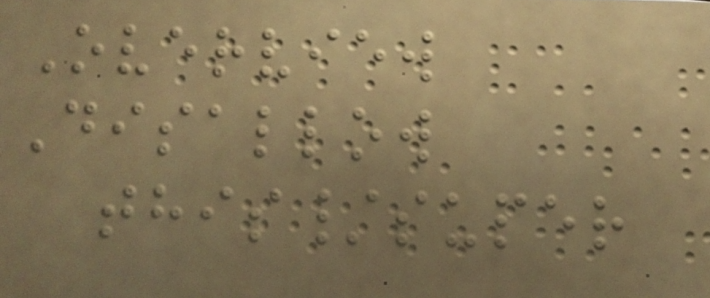Overview
Disallow
this/super
